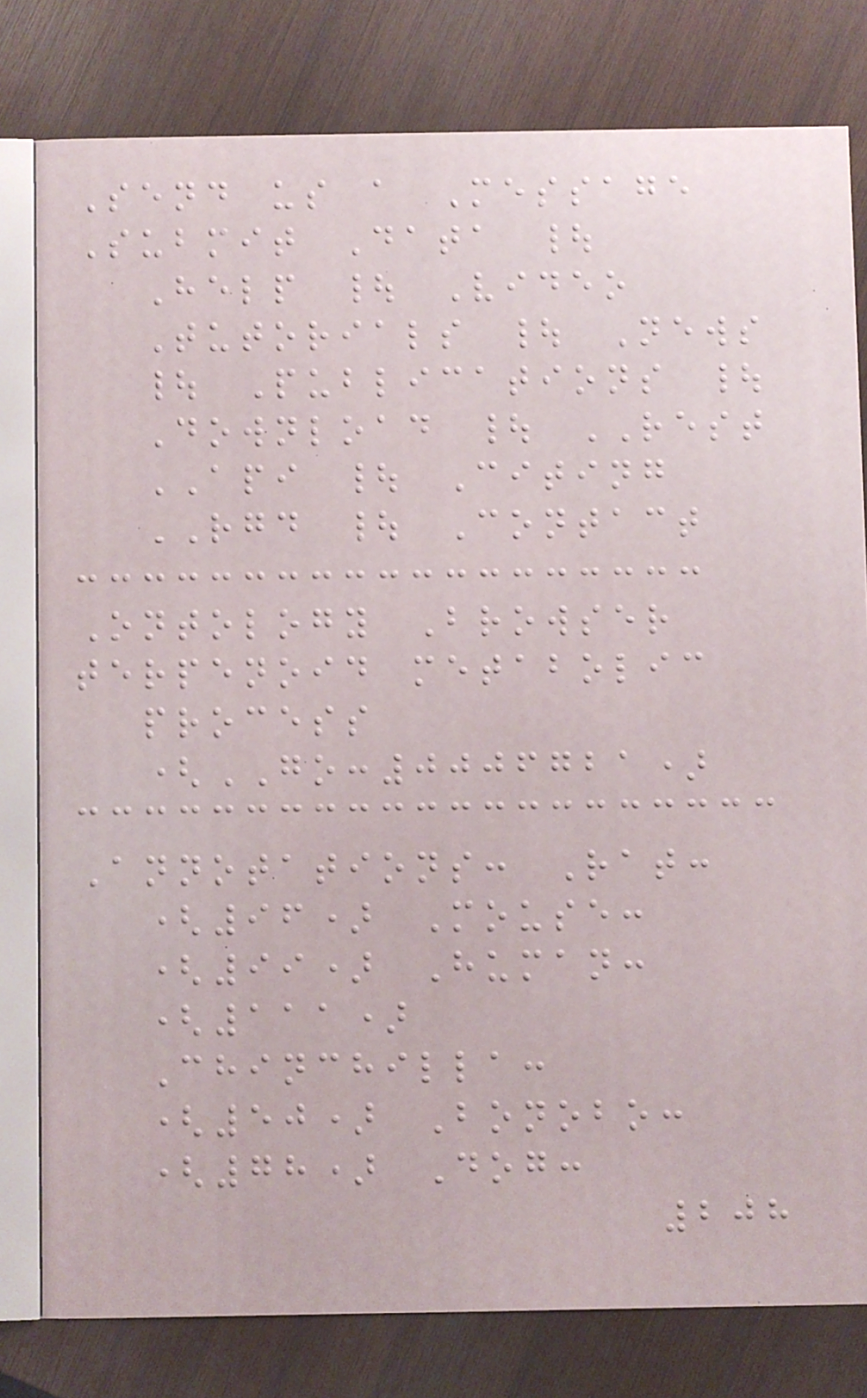Send us a Message
Submit Data |
Help | Video
Tutorials | News
| Publications |
Download | REST
API | Citing
RGD | Contact
Ontology Browser
terpenoid metabolic
process
(GO:0006721)
Annotations: Rat:
(96) Mouse:
(99) Human:
(111)
Chinchilla:
(50) Bonobo:
(78) Dog:
208
